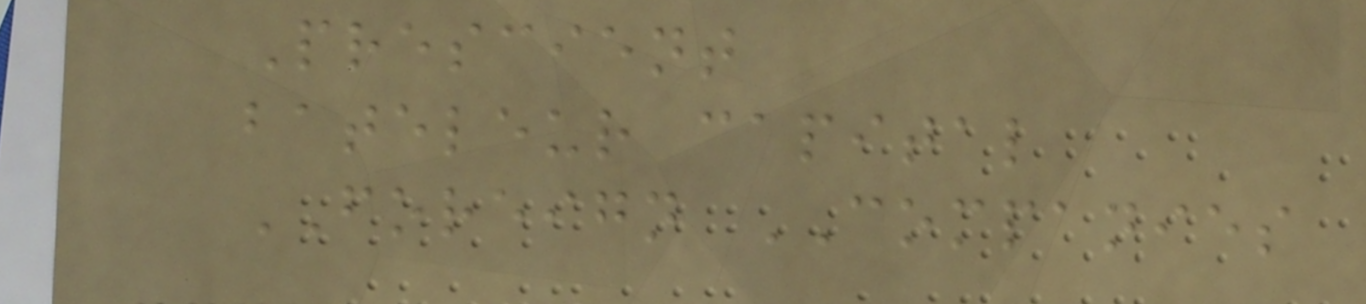Prescient
bateleur capital
FOREIGN COMPANIES
